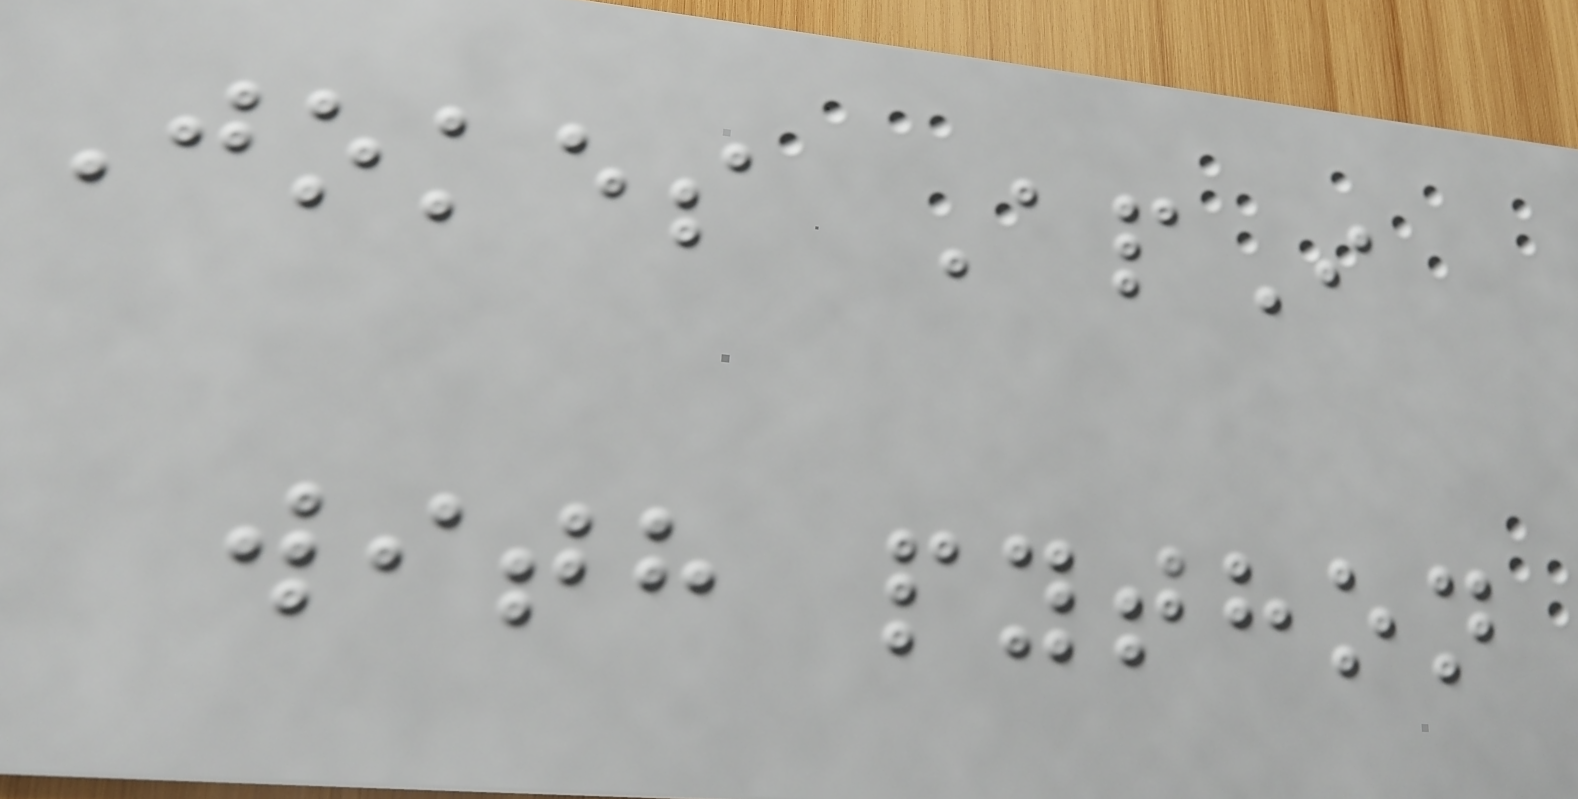Jokes ApI
with python
